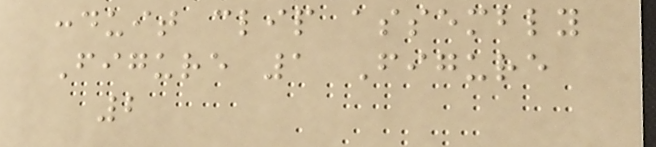conduit clip assembly
Figure 1 Figure
2
